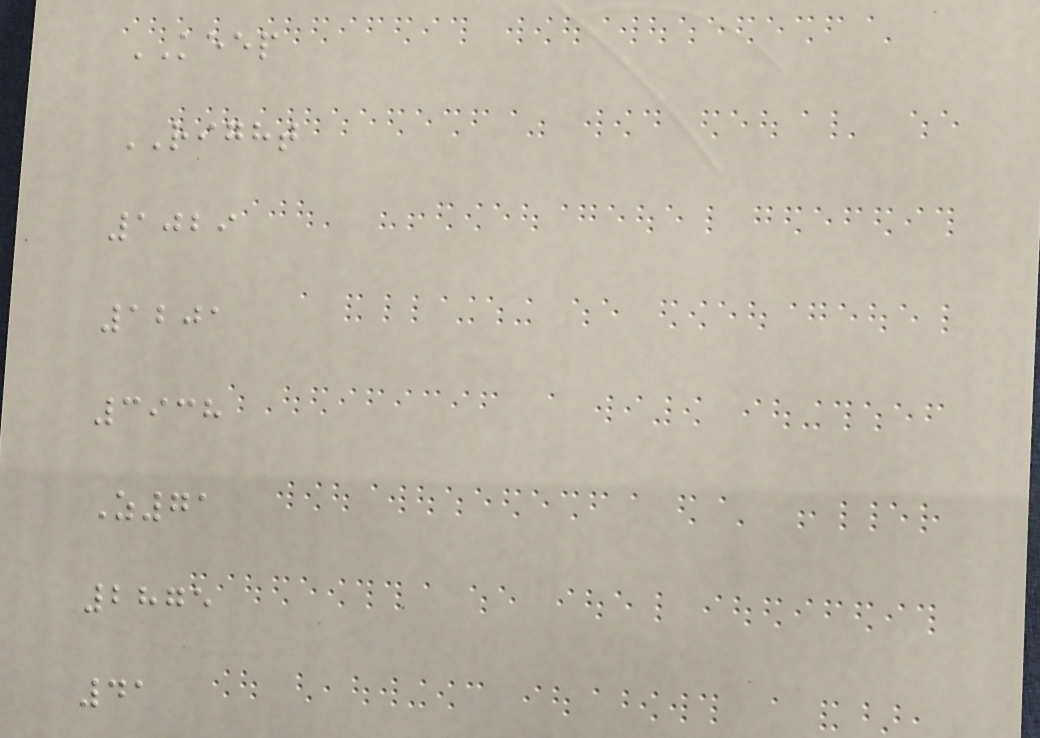KEEP
RIGHT
1029
1201
3938
Z71
2875
41
